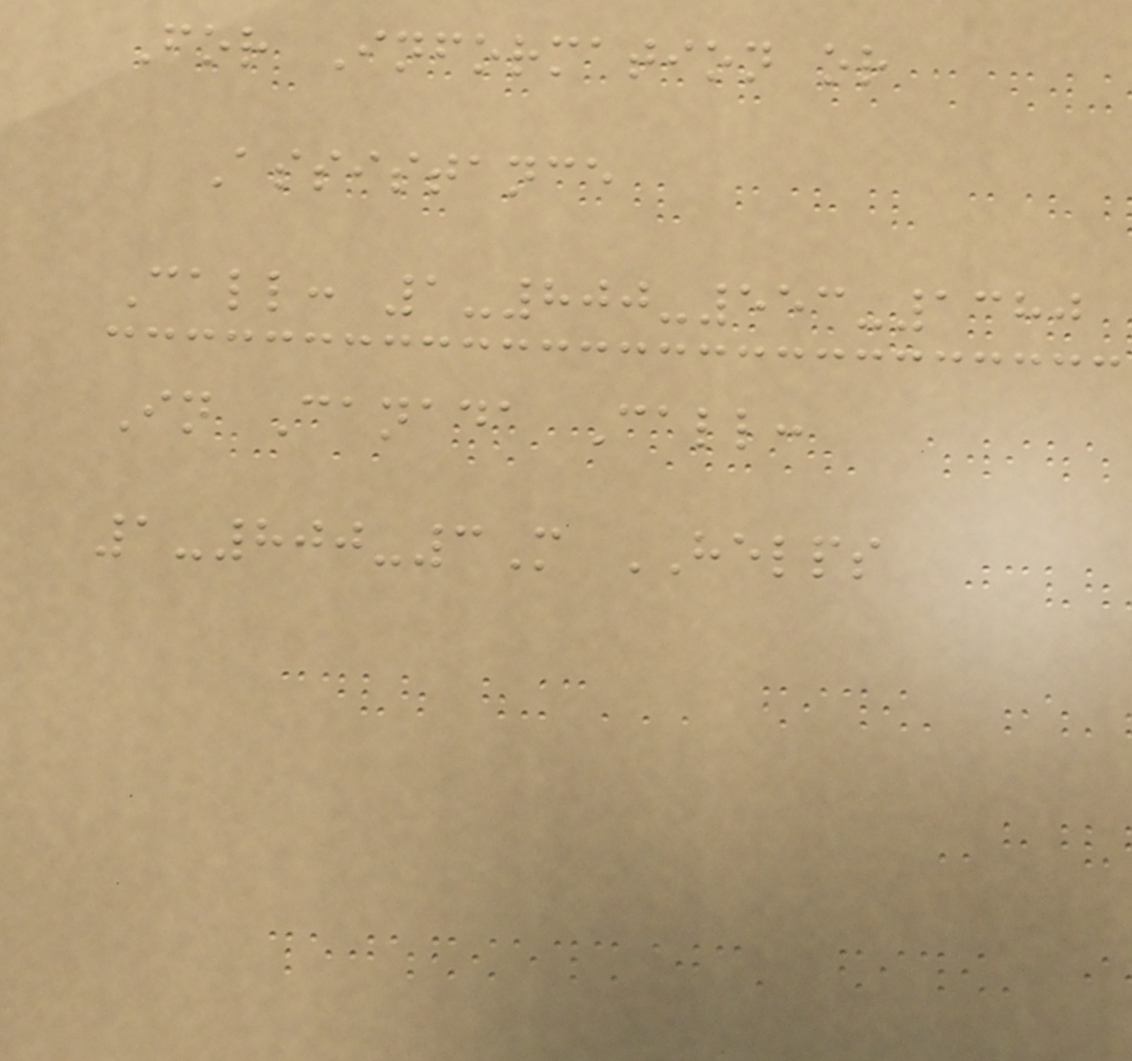For Information or
Assistance
Call: 1-800-553-1380
In Canada Call:
1-800-3M HELPS
